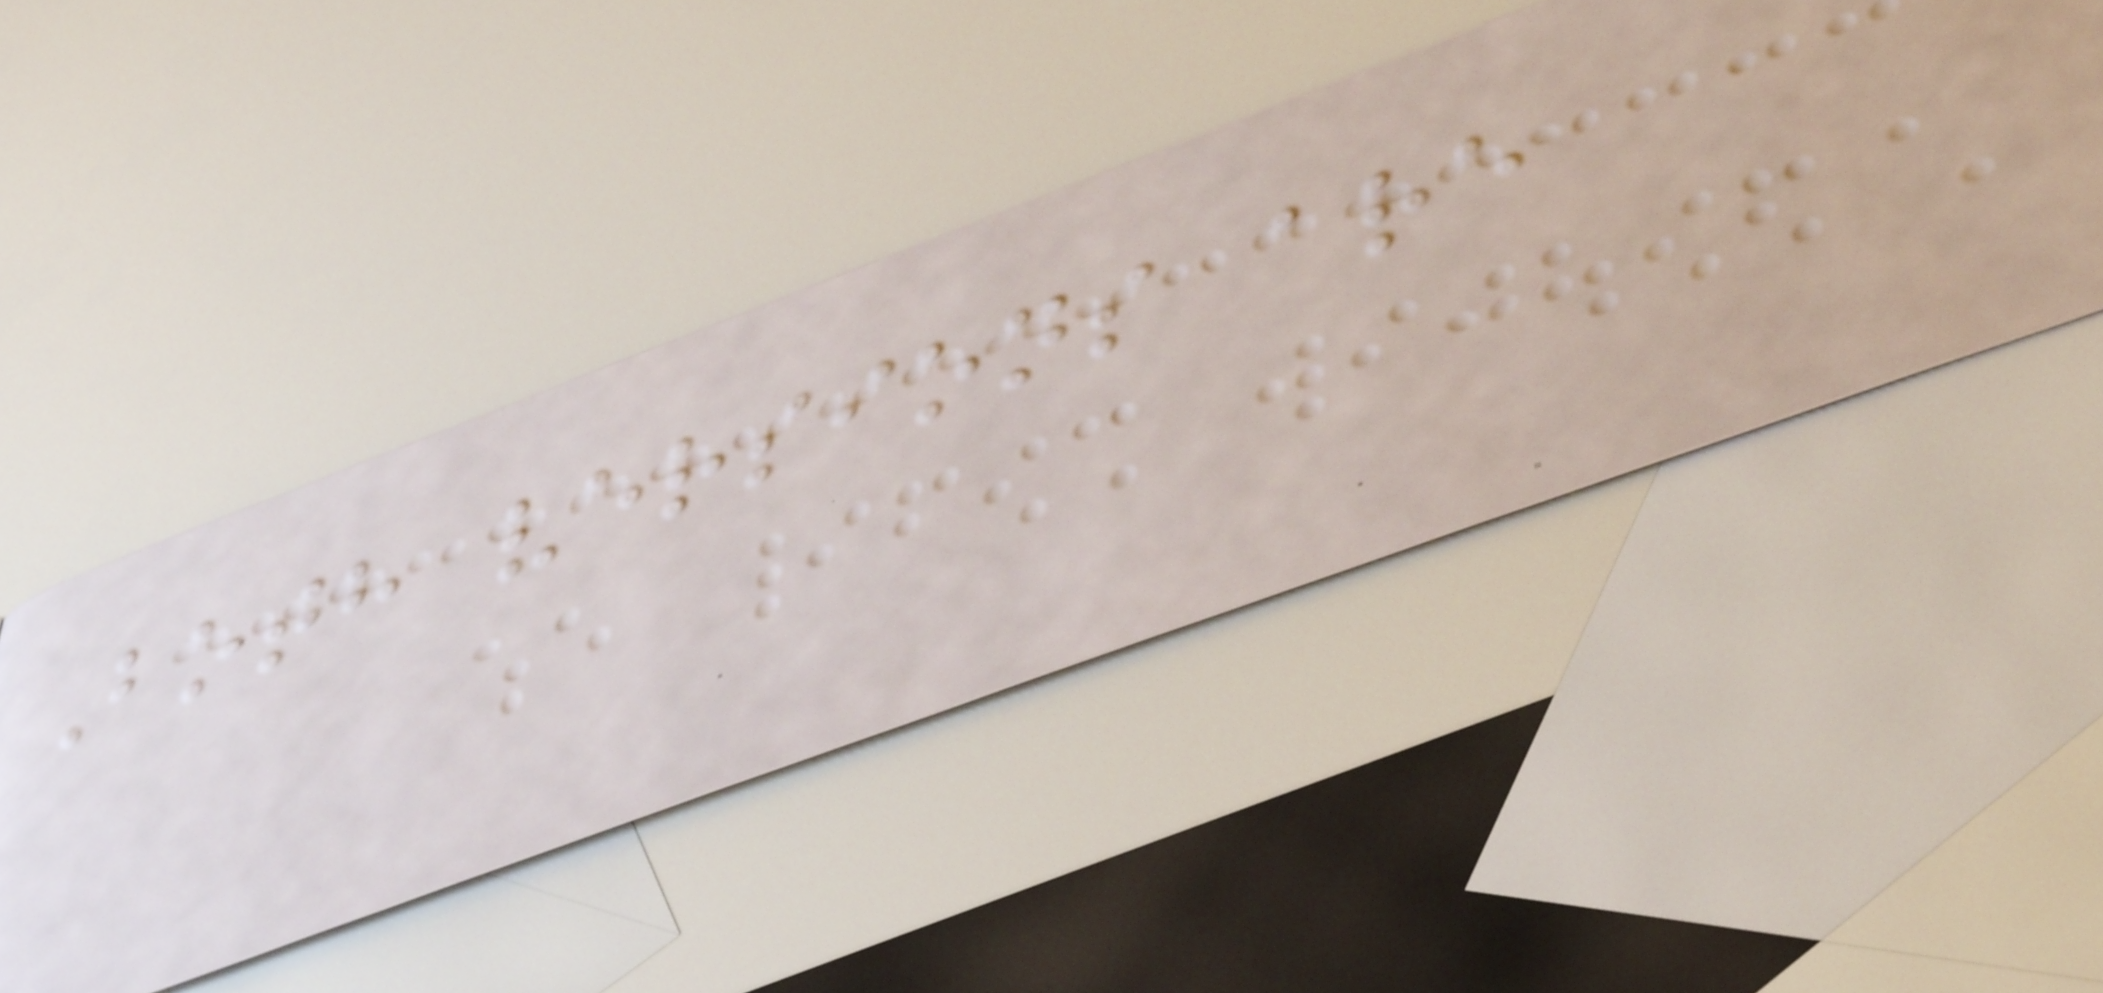Both versions are
